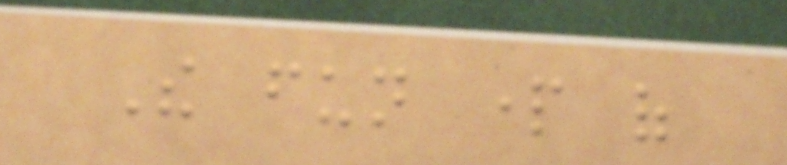The fun part of
